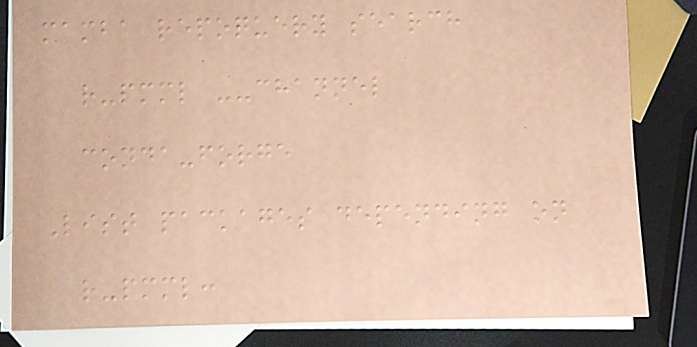mamba repoquery search
r-pmml --channel
conda-forge
List packages depending on
r-pmml:
